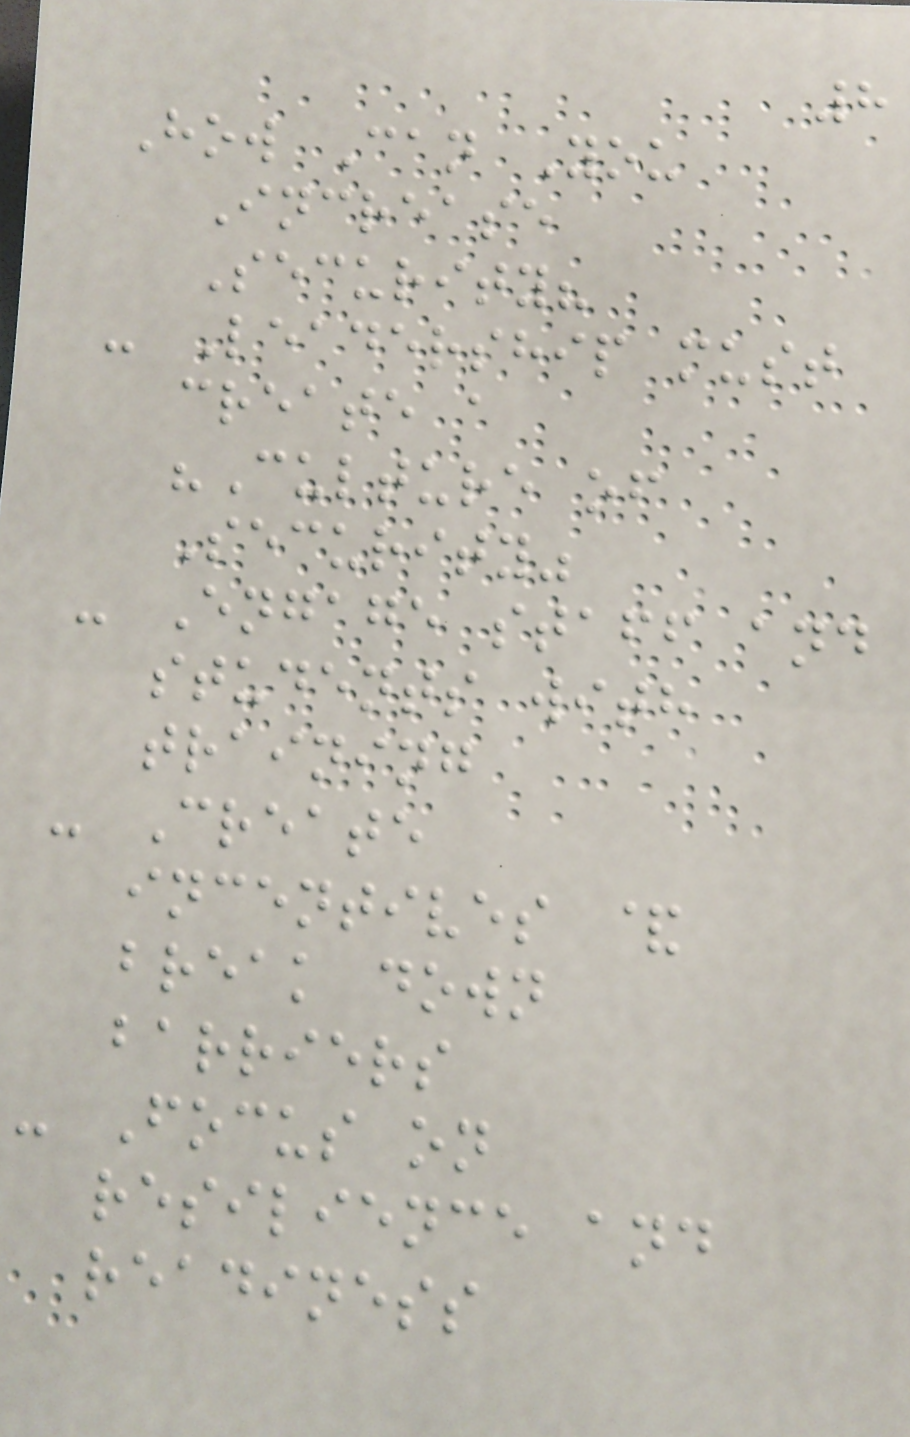8
How Can You
Increase
Security?
- Leadership must
create a
"Culture of
Security"
- Engage staff and
students with
training
- Create
incentives &
break down
barriers
- Focus on
resilience and
readiness
